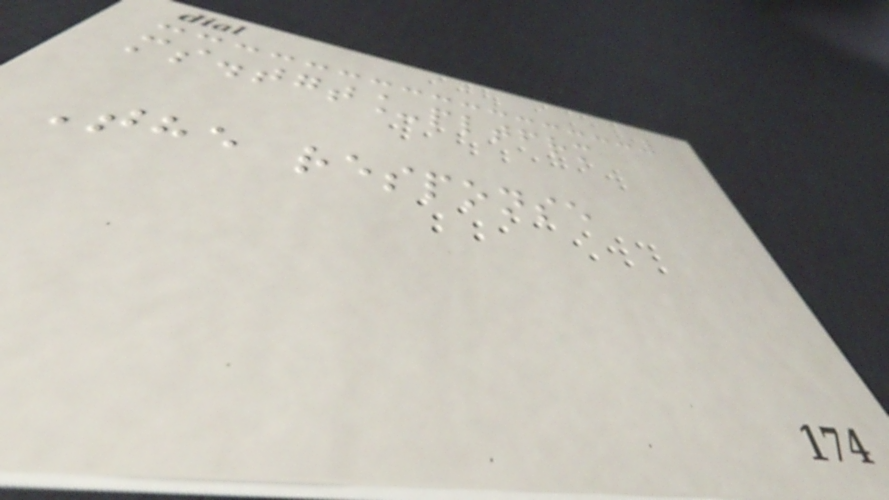ms.tgt_pltfrm
The response
